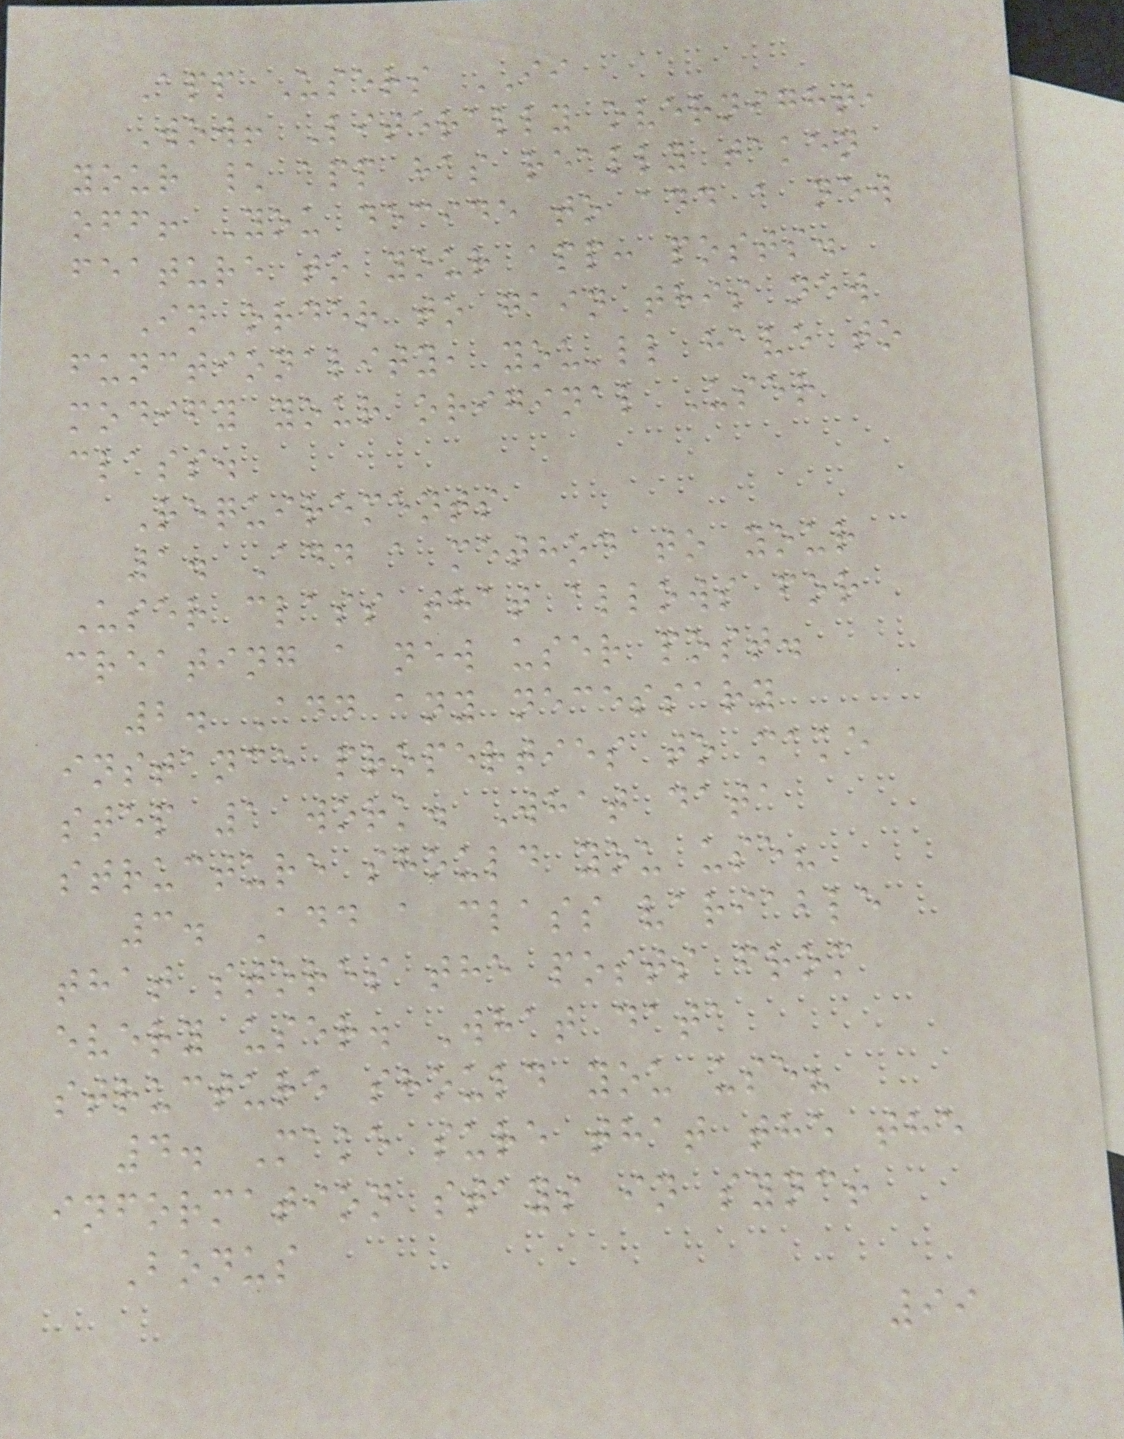App Users II
Wow! Literally overnight,
your \ app has really taken
off! You decide to add a new
feature to your app: posts.
In order to gain this new
functionality, you'll have to
modify your original User
class.
Requirements
1. Add a method to your
User class that allows for
creating a new user post.
2. Add any necessary
instance properties to make
step 1 work. What data
structure should you use?
3. Add a class variable
that stores the posts from
every user. What data
structure should you use?
4. Make sure that the the
information stays in sync!
Bonus
99
